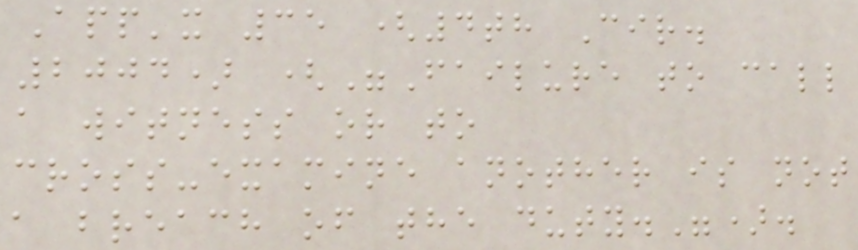App'x 35 (4th Cir.
2004) ("Failure to call
a witness or to
cross-examine another is not
a breach of the duty.").
